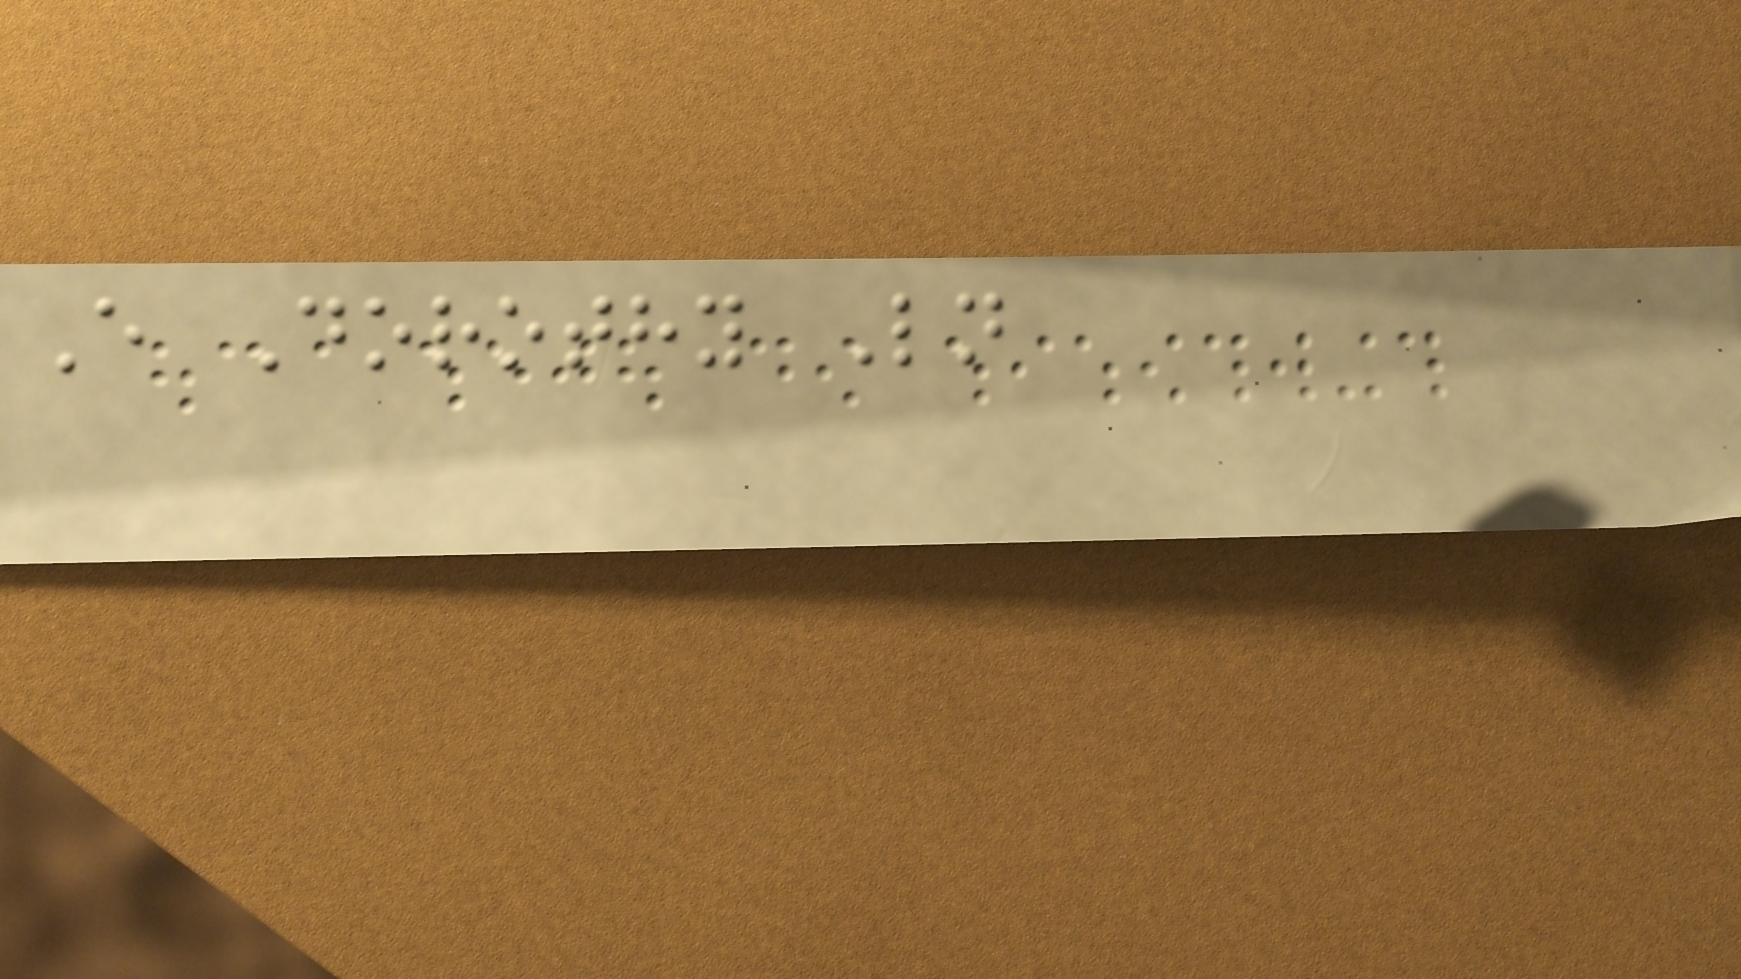E Dorothy Ln
